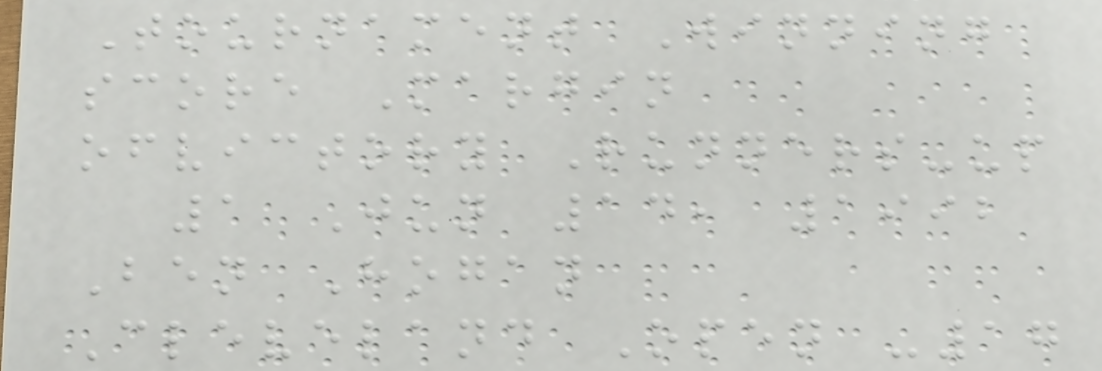Tournament Winning
score Margin
ofvictory Runners-up
1 Jun 14, 1992
Ben Hogan
Cleveland Open -17
